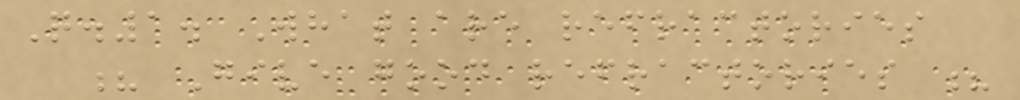Q.1. What are refractories
? Give good refractories ?
